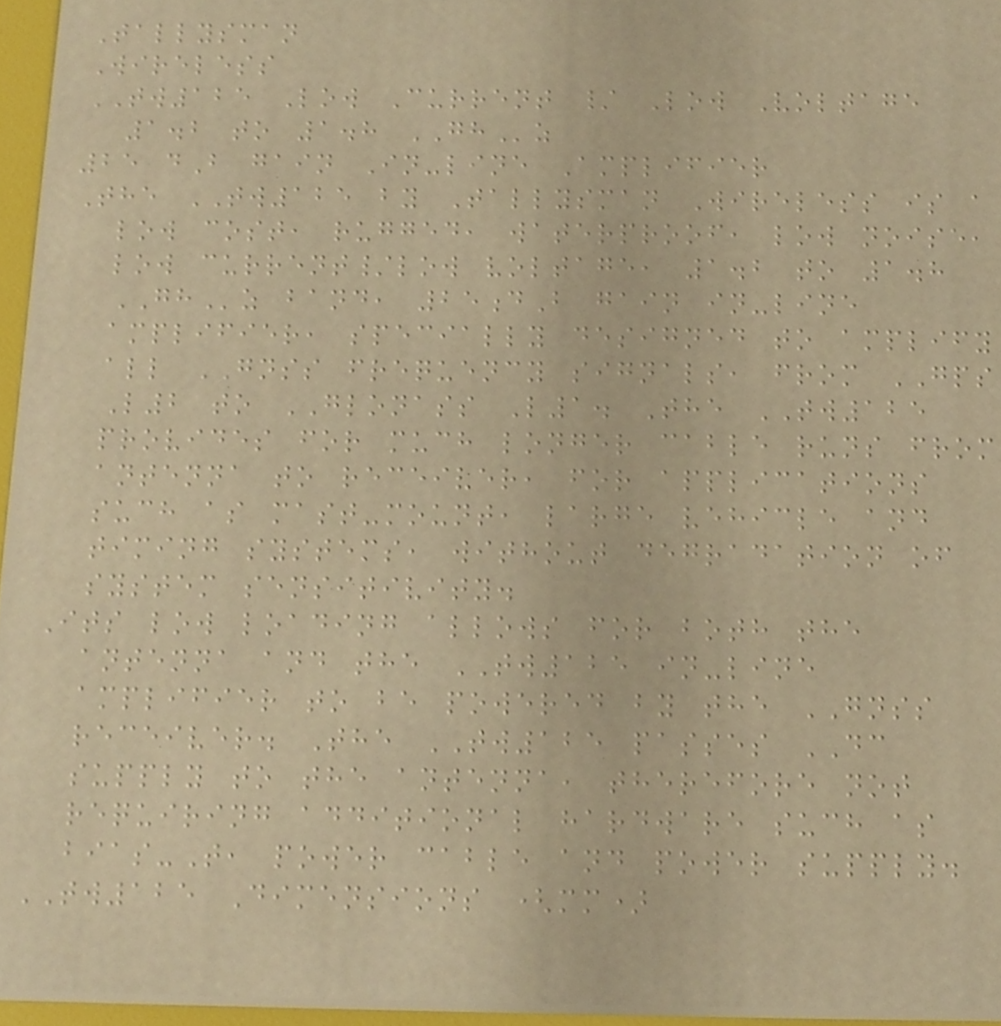Tallysman
Wireless
TW125 Low Current / Low Voltage
1.2 to 1.8 GHz
25 dB gain In-line Amplifier
The TW125 by Tallysman Wireless is a
low cost, rugged, waterproof, low noise,
low current/low voltage, 1.2 to 1.8
GHz band, 25dB gain in-line
amplifier, specially designed to amplify
all GNSS frequency signals, from GPS
L2 to GLONASS L1. The TW125
provides for much longer cable runs from
antenna to receiver, for applications
such as mast-mount, large vehicle and
timing systems, without degradation of
system sensitivity.
Its low loading allows for both the
antenna and the TW125 in-line
amplifier to be powered by the GNSS
receiver. The TW125 passes DC
supply to the antenna, therefore not
requiring additional hardware such as
bias-T, power cable and power supply.
TW125 Dimensions (mm)
